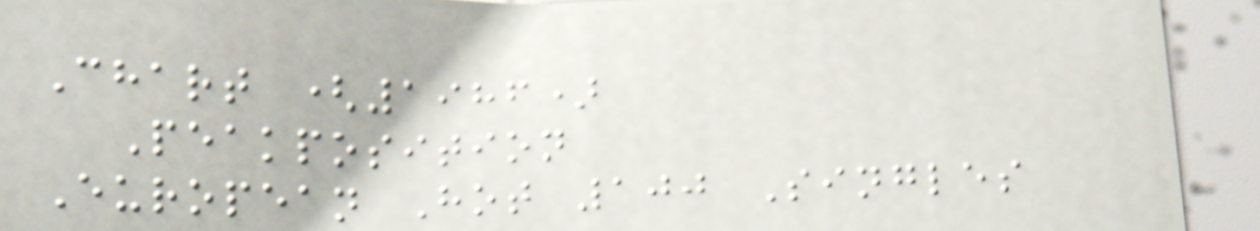Chart (1986)
Peakposition
European Hot 100 Singles
